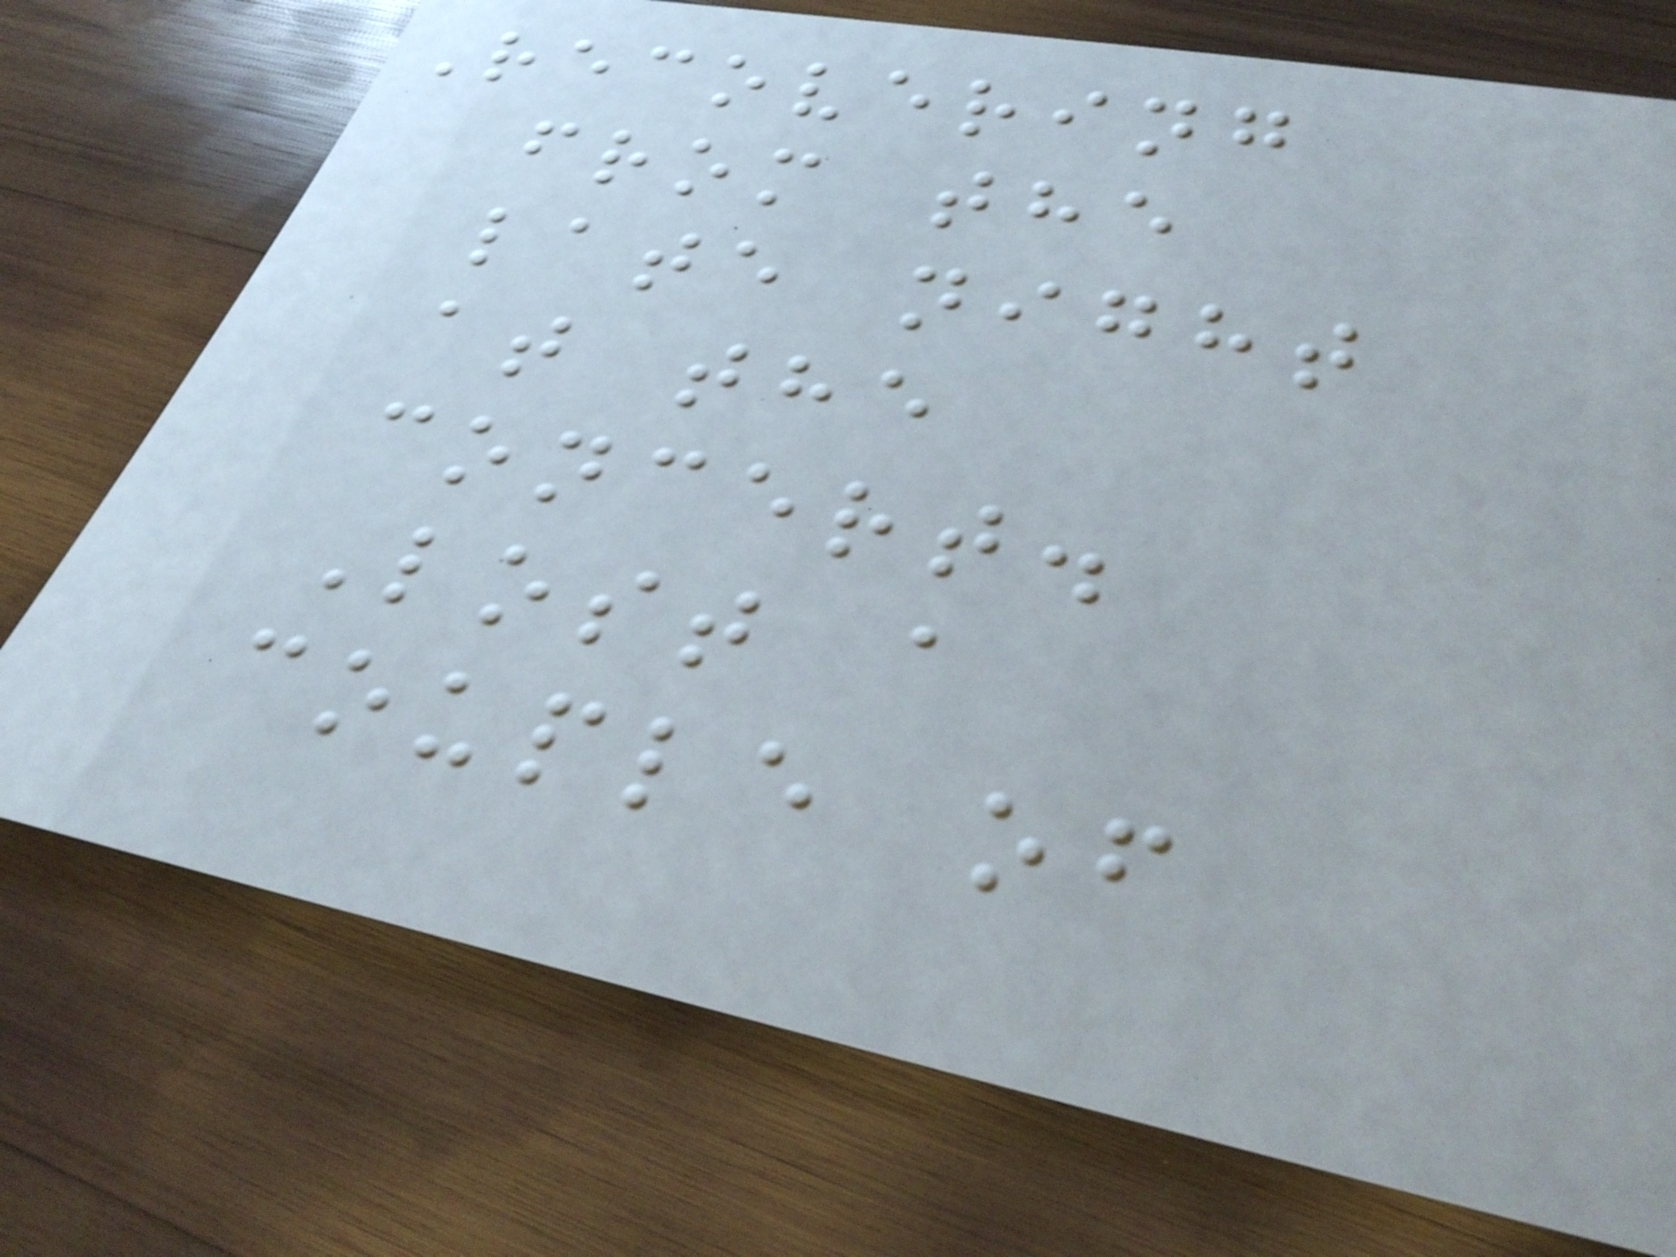Recovering
from the
late night
at the
concert.
Lost a
couple of
